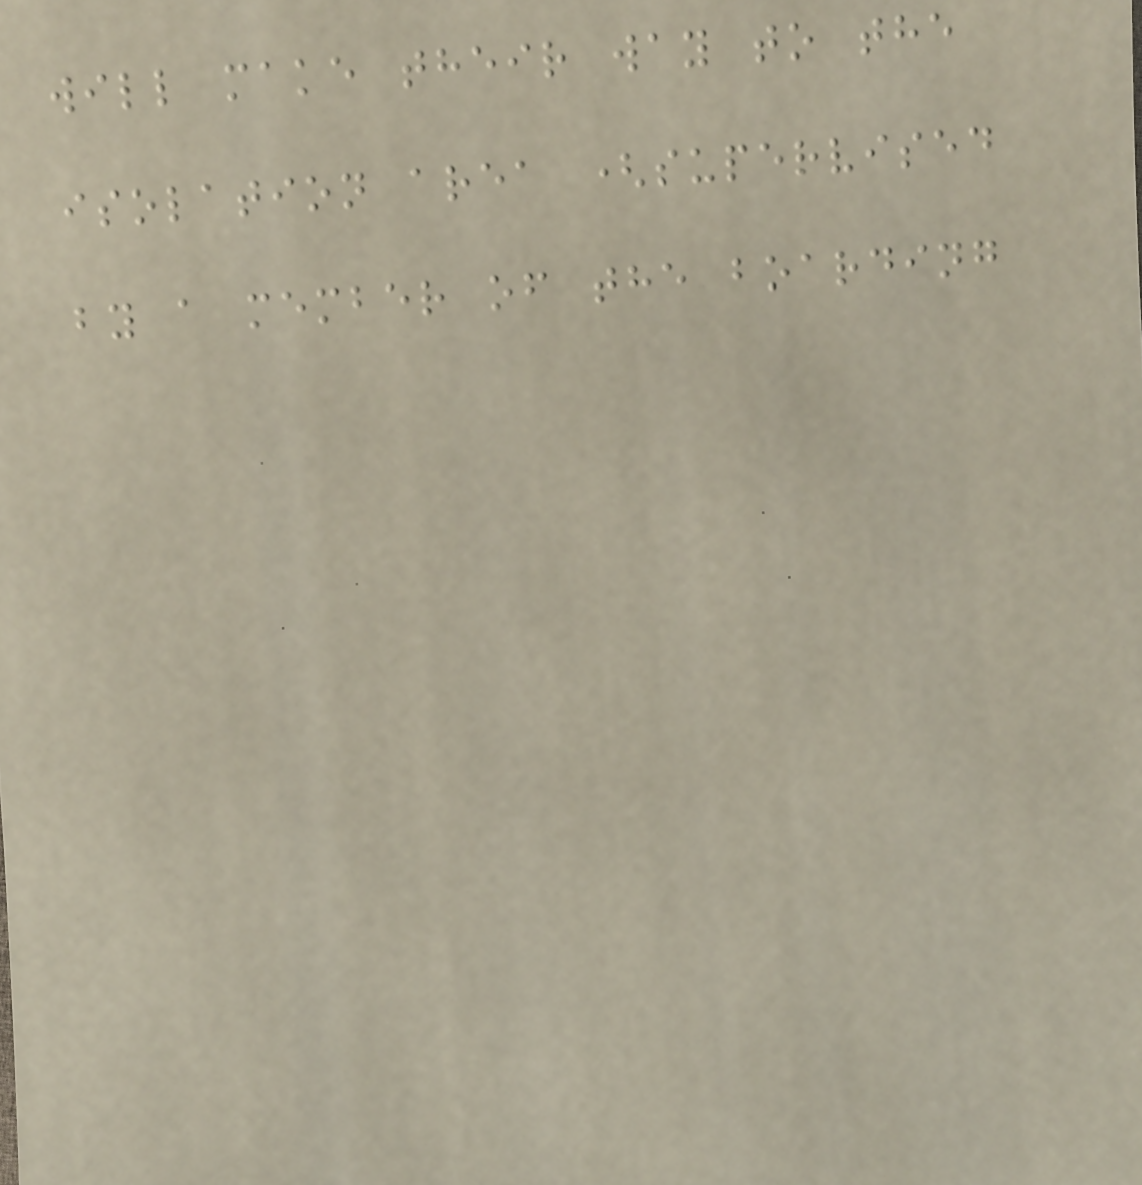will make their way to the
isolation area (supervised
by a member of the boarding
